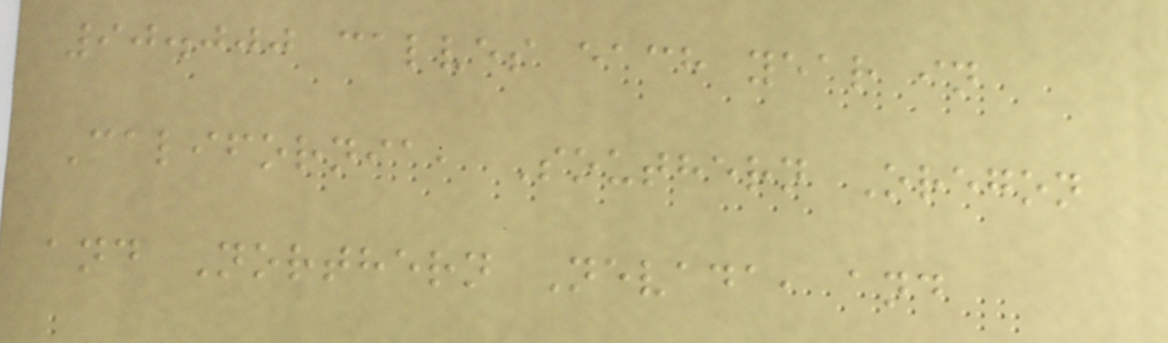90.000 calves each year in
California, Southern Oregon
and Northern Nevada, and
